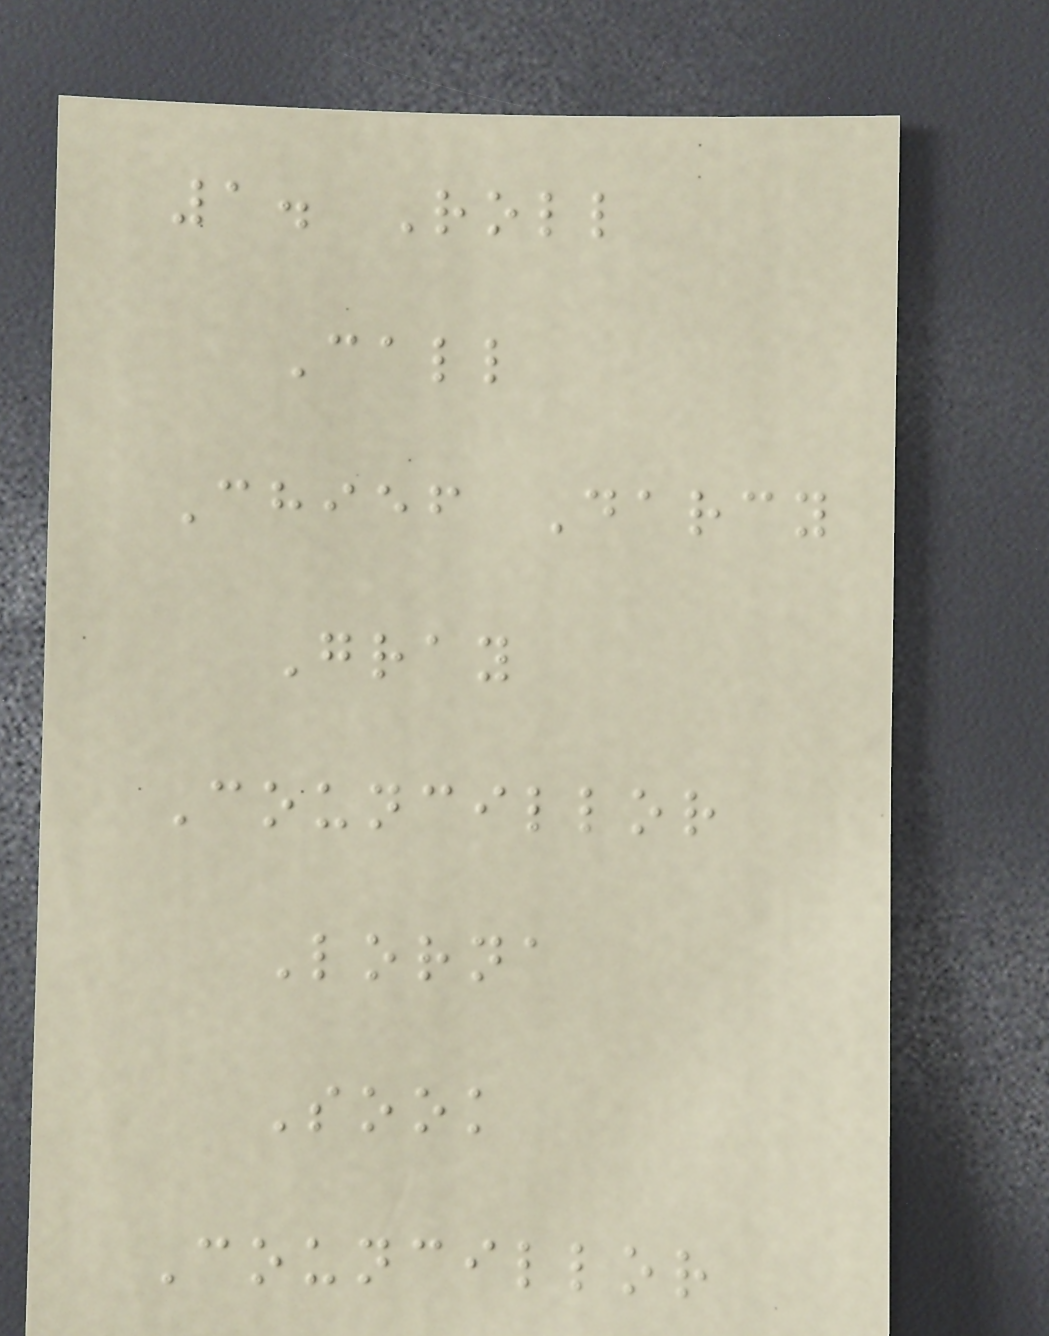1. Roll
Call
Chief Darcy
Gray
Councillor
Lorna
Sook
Councillor
